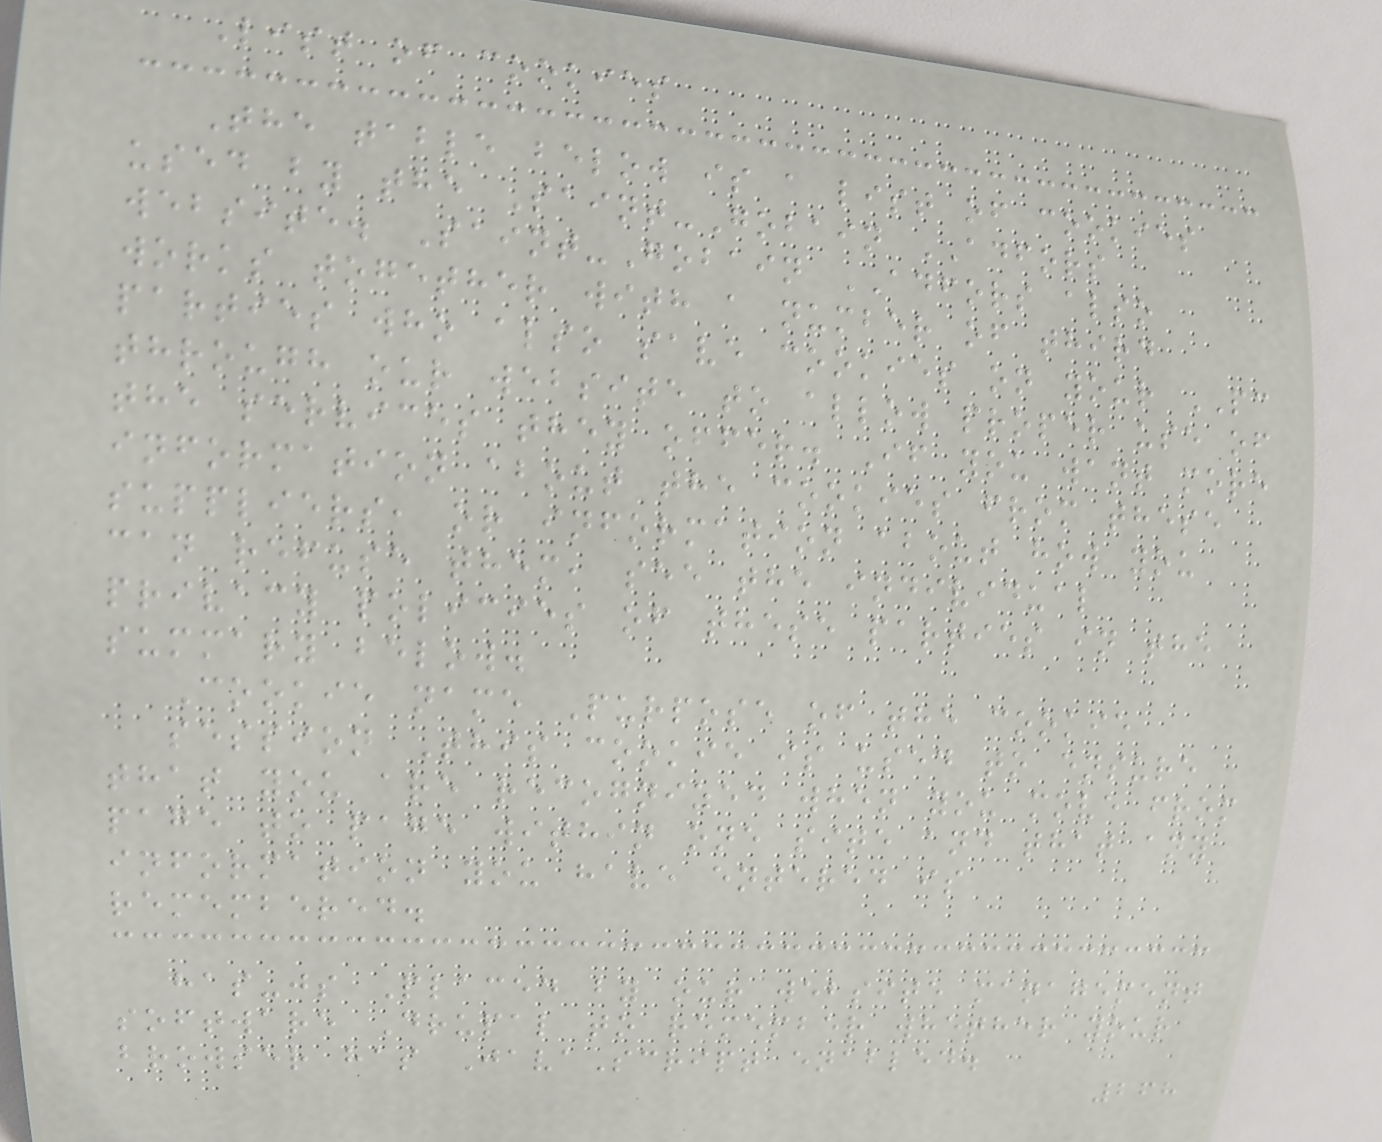List of cookies
The table below is a list of cookies
used by the Saint-Gobain ADFORS
website. Saint-Gobain ADFORS also
works together with a number of third
parties who also save cookies on your PC
through our website to allow proper use of
the services they offer. If you want more
information about the cookies from these
suppliers, or information about how you
can refuse them, see the individual
privacy policies of these parties in the
summary below.
Cookie name Purpose of the cookie
session This cookie is used to ensure
that you are recognized when you move from
page to page within one site and that any
information you have entered is
remembered.
has-js Placed by our website management
software Drupal to remember whether your
browser has JavaScript enabled.
268
